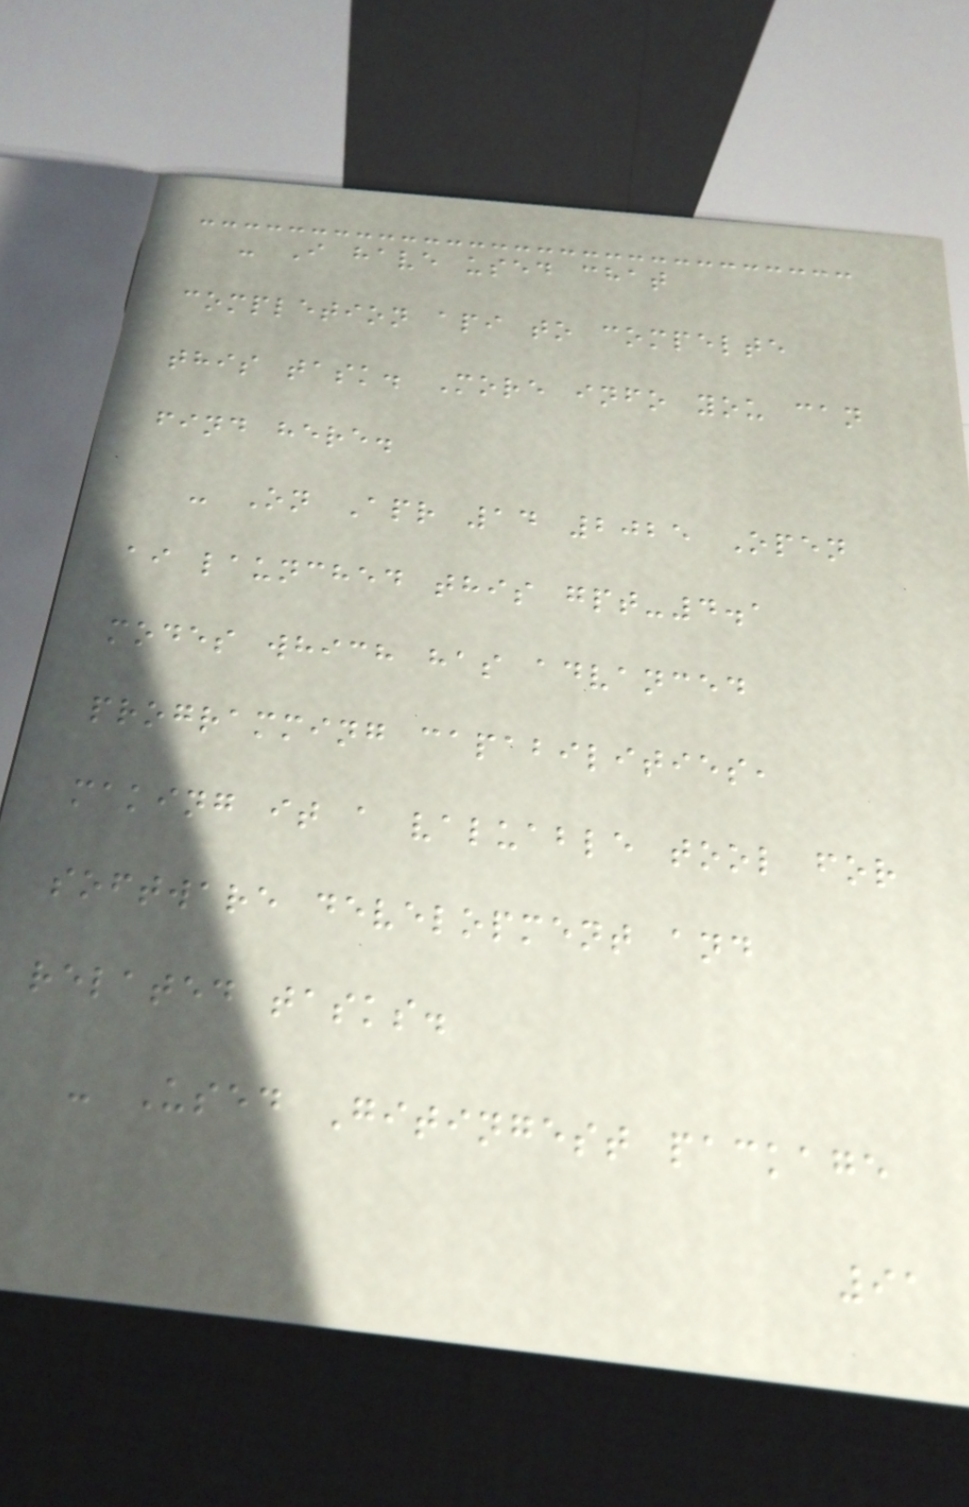- I have used chat
completion api to compelte
this task. More info you can
find here.
- On Apr 14 2025 Open
ai launched this gpt-4.1
modes which has advanced
programming capabilities,
making it a valuable tool for
software development and
related tasks.
- Used Gitingest package
91
